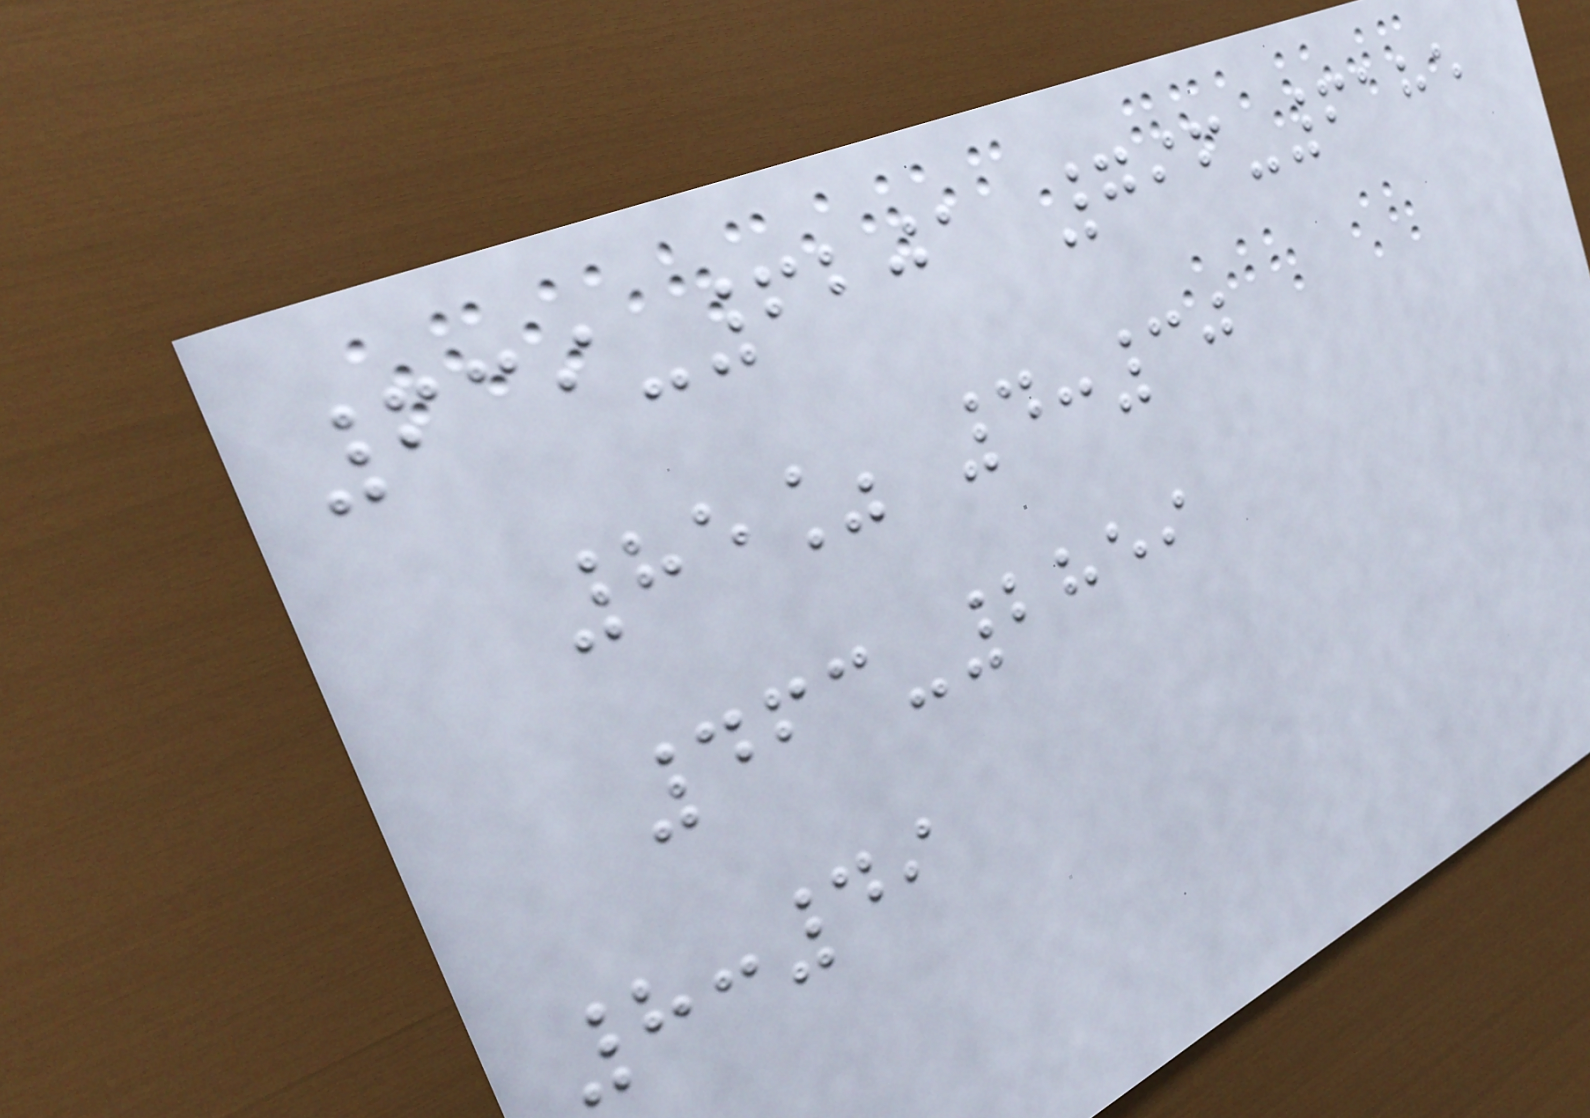639-6201 796-6185
85% 4:30
463-2859
8:49
